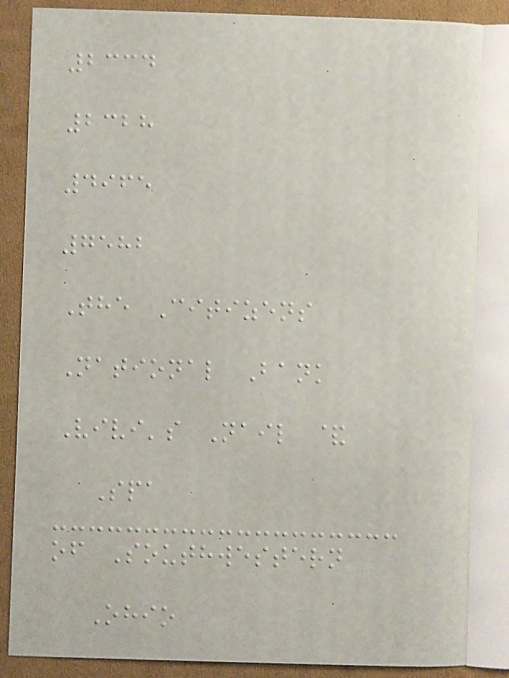2334
2328
4965
7582
The Citizens
National Bank
Vivi's Nail &
Spa
of Southwestern
Ohio
